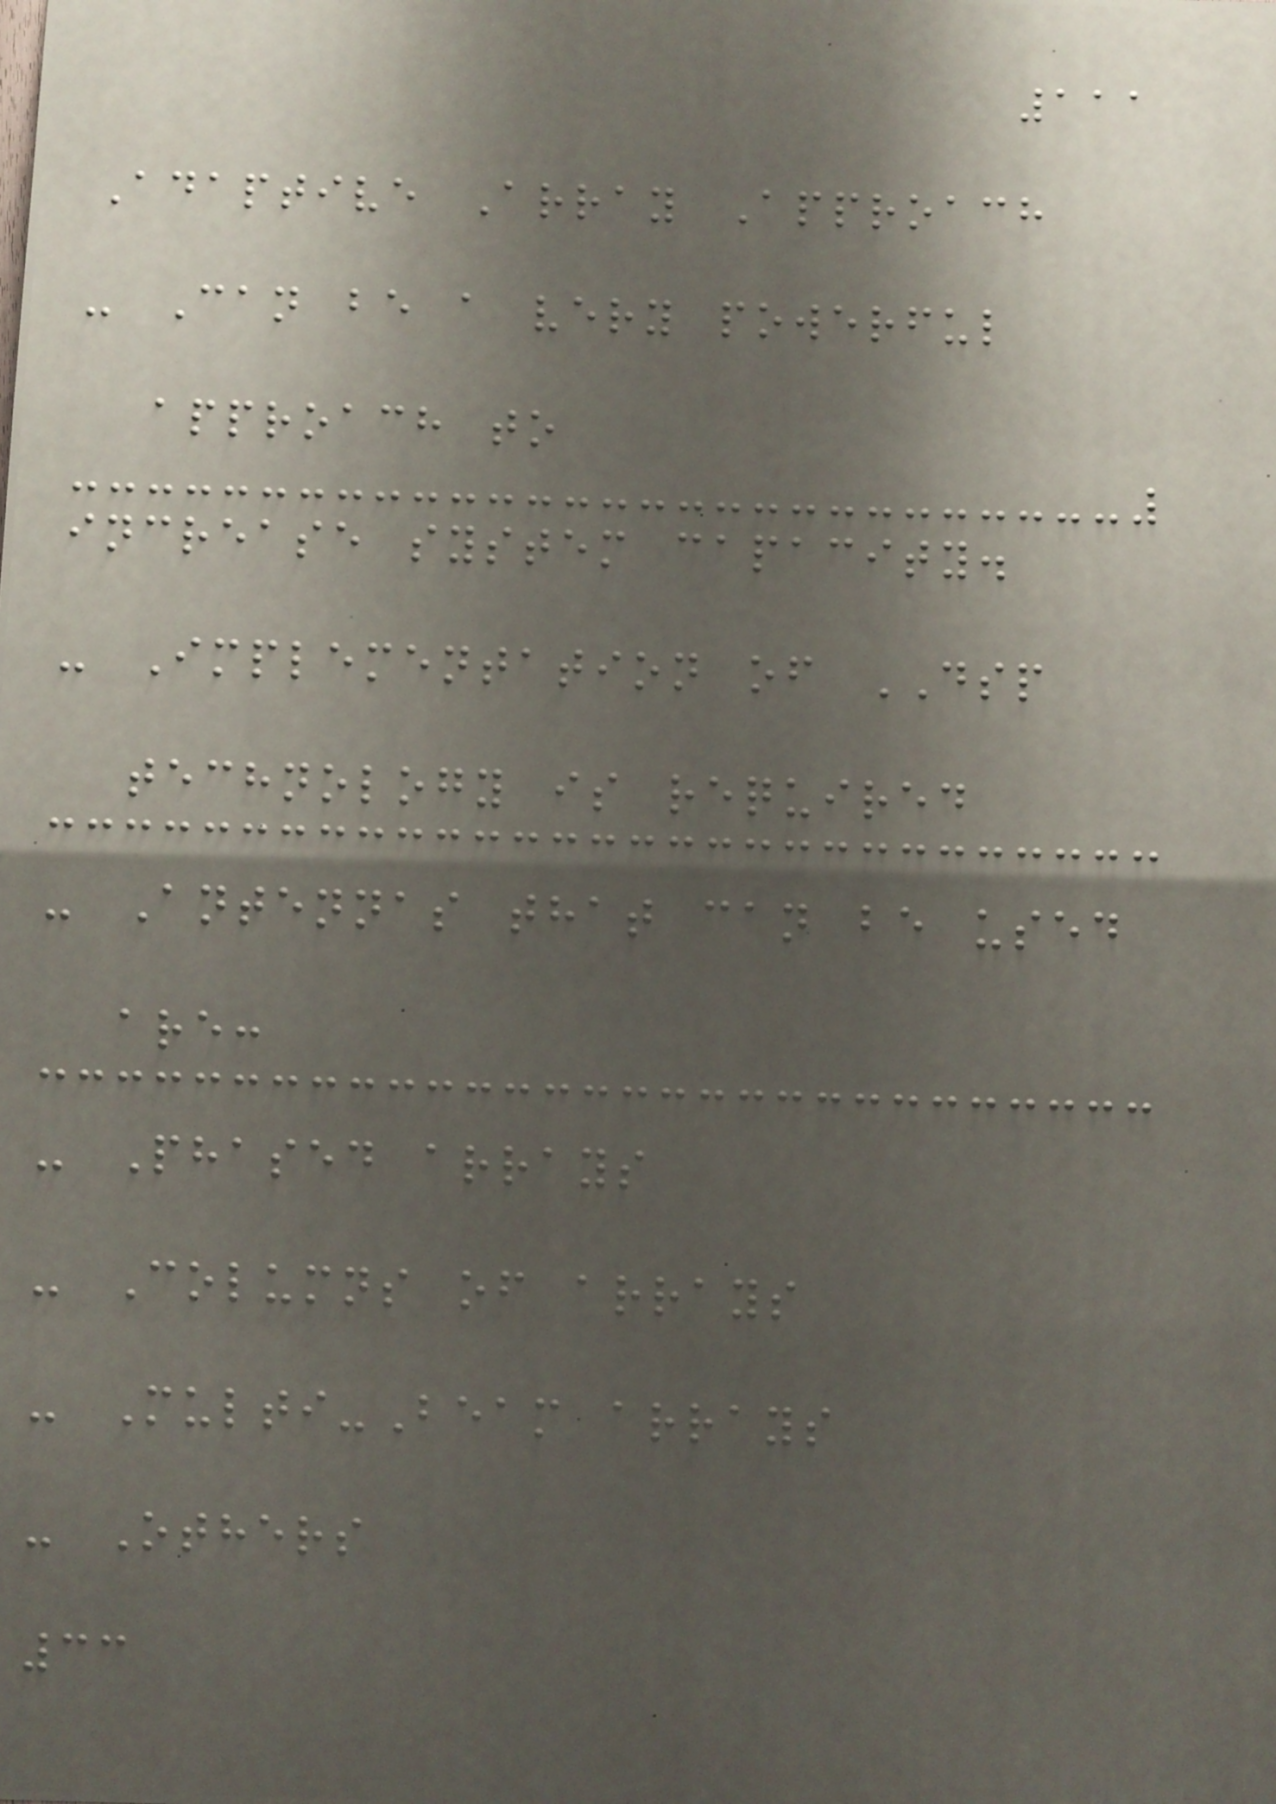111
Adaptive Array Approach
- Can be a very powerful
approach to
increase system capacity.
- Implementation of DSP
technology is required
- Antennas that can be used
are:
- Phased arrays
- Columns of arrays
- Multi-Beam arrays
- Others
33
